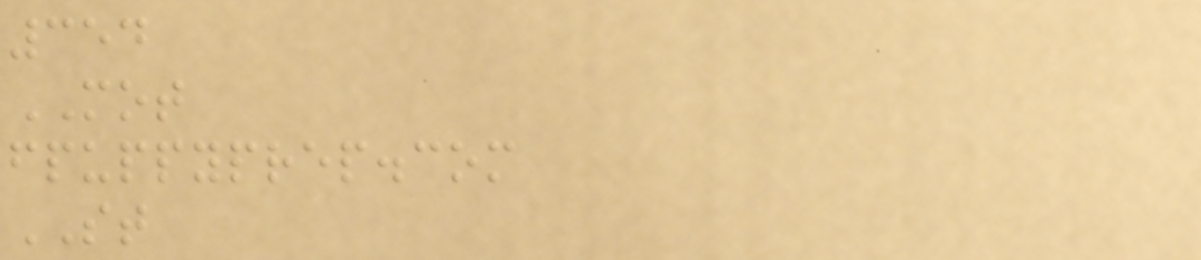354
MOT
fpuppyprep.com
ST
